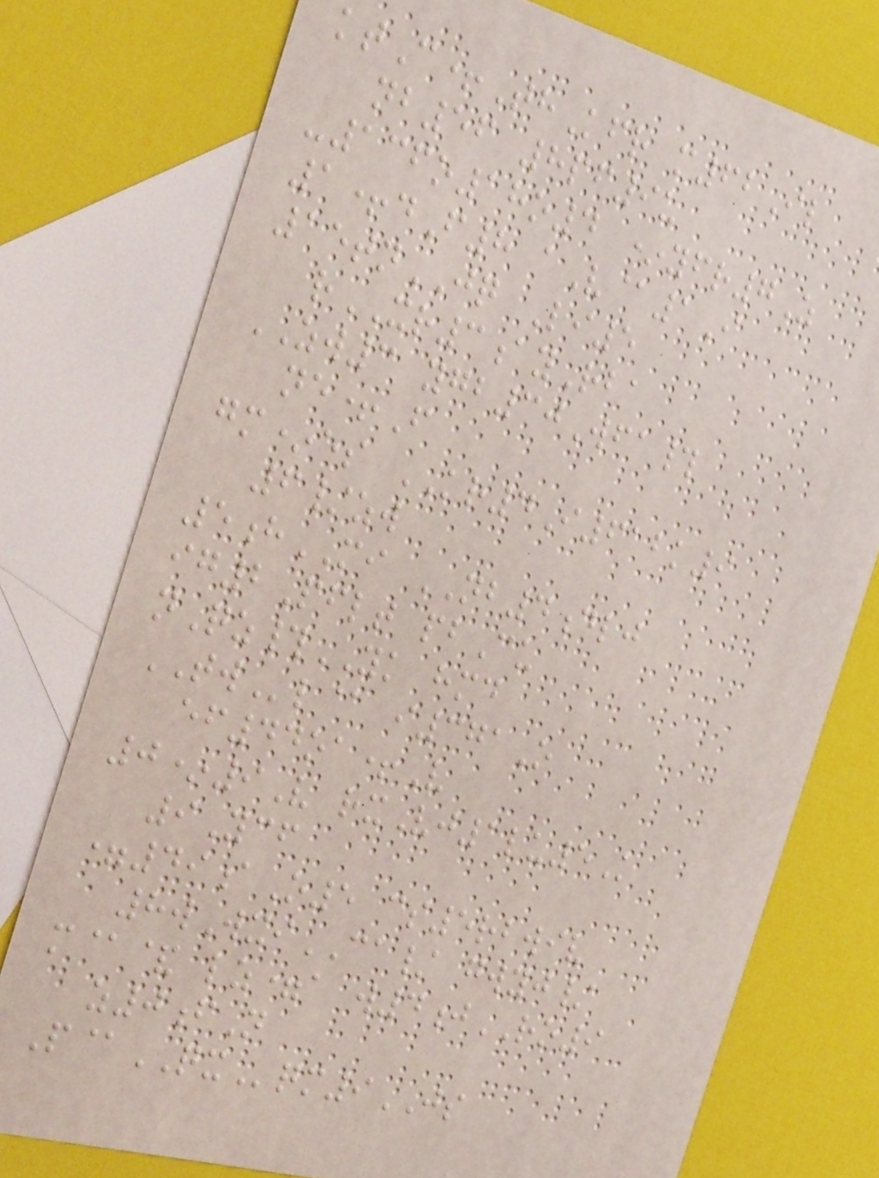ktC+ThKfr m62Il
nb56 8pf9u
-136o18o4 *yfr7Z
1+dF8 aV@1I
15tnJQ Li5
rXR3ayRba
ZW3 ygb30Wfa#
ne+F
gm*es KR4I612k9
6/zw
5hMI NB4dlj
ig2Pflt pbCu
nQz#YK hmd
TWl@ i371O
ef44oa+V
0*9V rxVj1lu5K
9Ycf
=49aO5 cs5rbwiv
8wWxiCA/ gwyj/
m@& lz=a w4jRO9
z0fN
P@QXqm9JS
